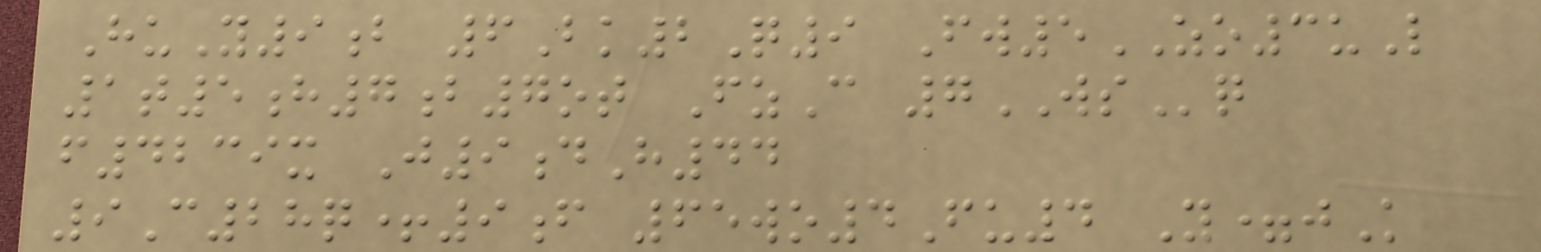HuY9b 6Bk2Q9 Fw5ZO3uL
1t5h7b7ot FzC 7WSq
f4239x J9dH44
9C28q+9f 65wo4Fu4 Y=jK
